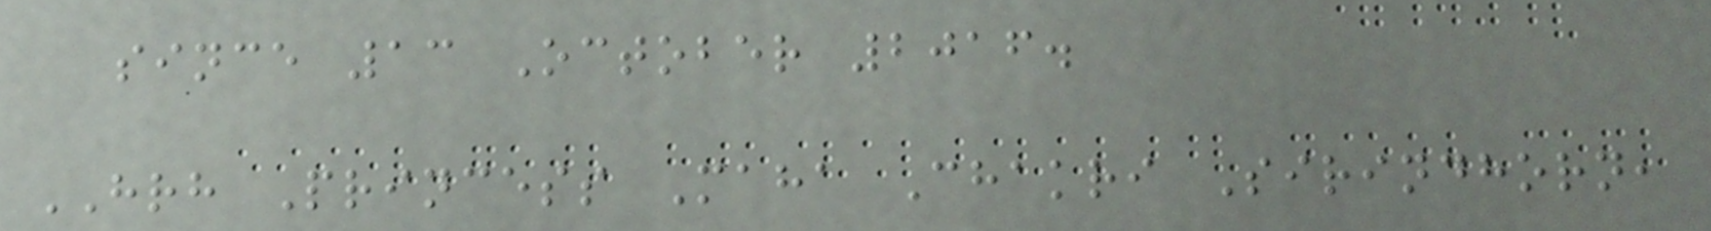since 13 October 2016.
HRH Princess Maha Chakri Sirindhorn,
